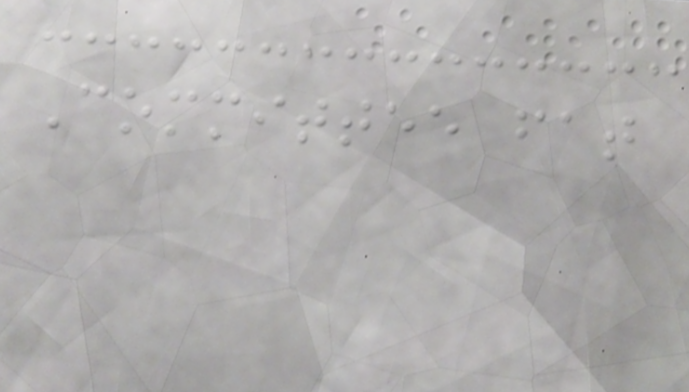Committee fat
